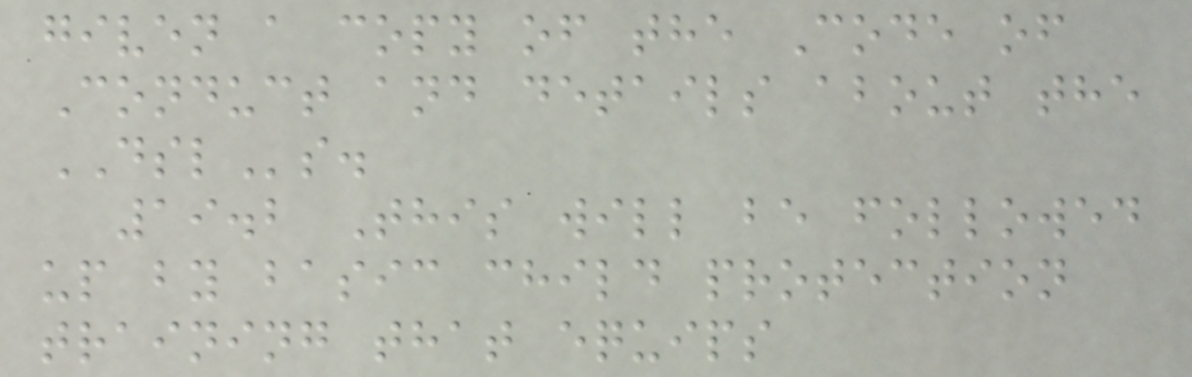given a copy of the Code of
Conduct and details about the
DSLs.
19.2 This will be followed
up by basic child protection
training that equips
